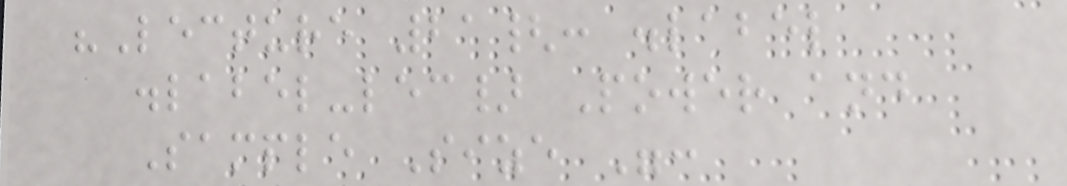"Lecture 21{: .label
.label-lec} Power and
Sample Size ":
